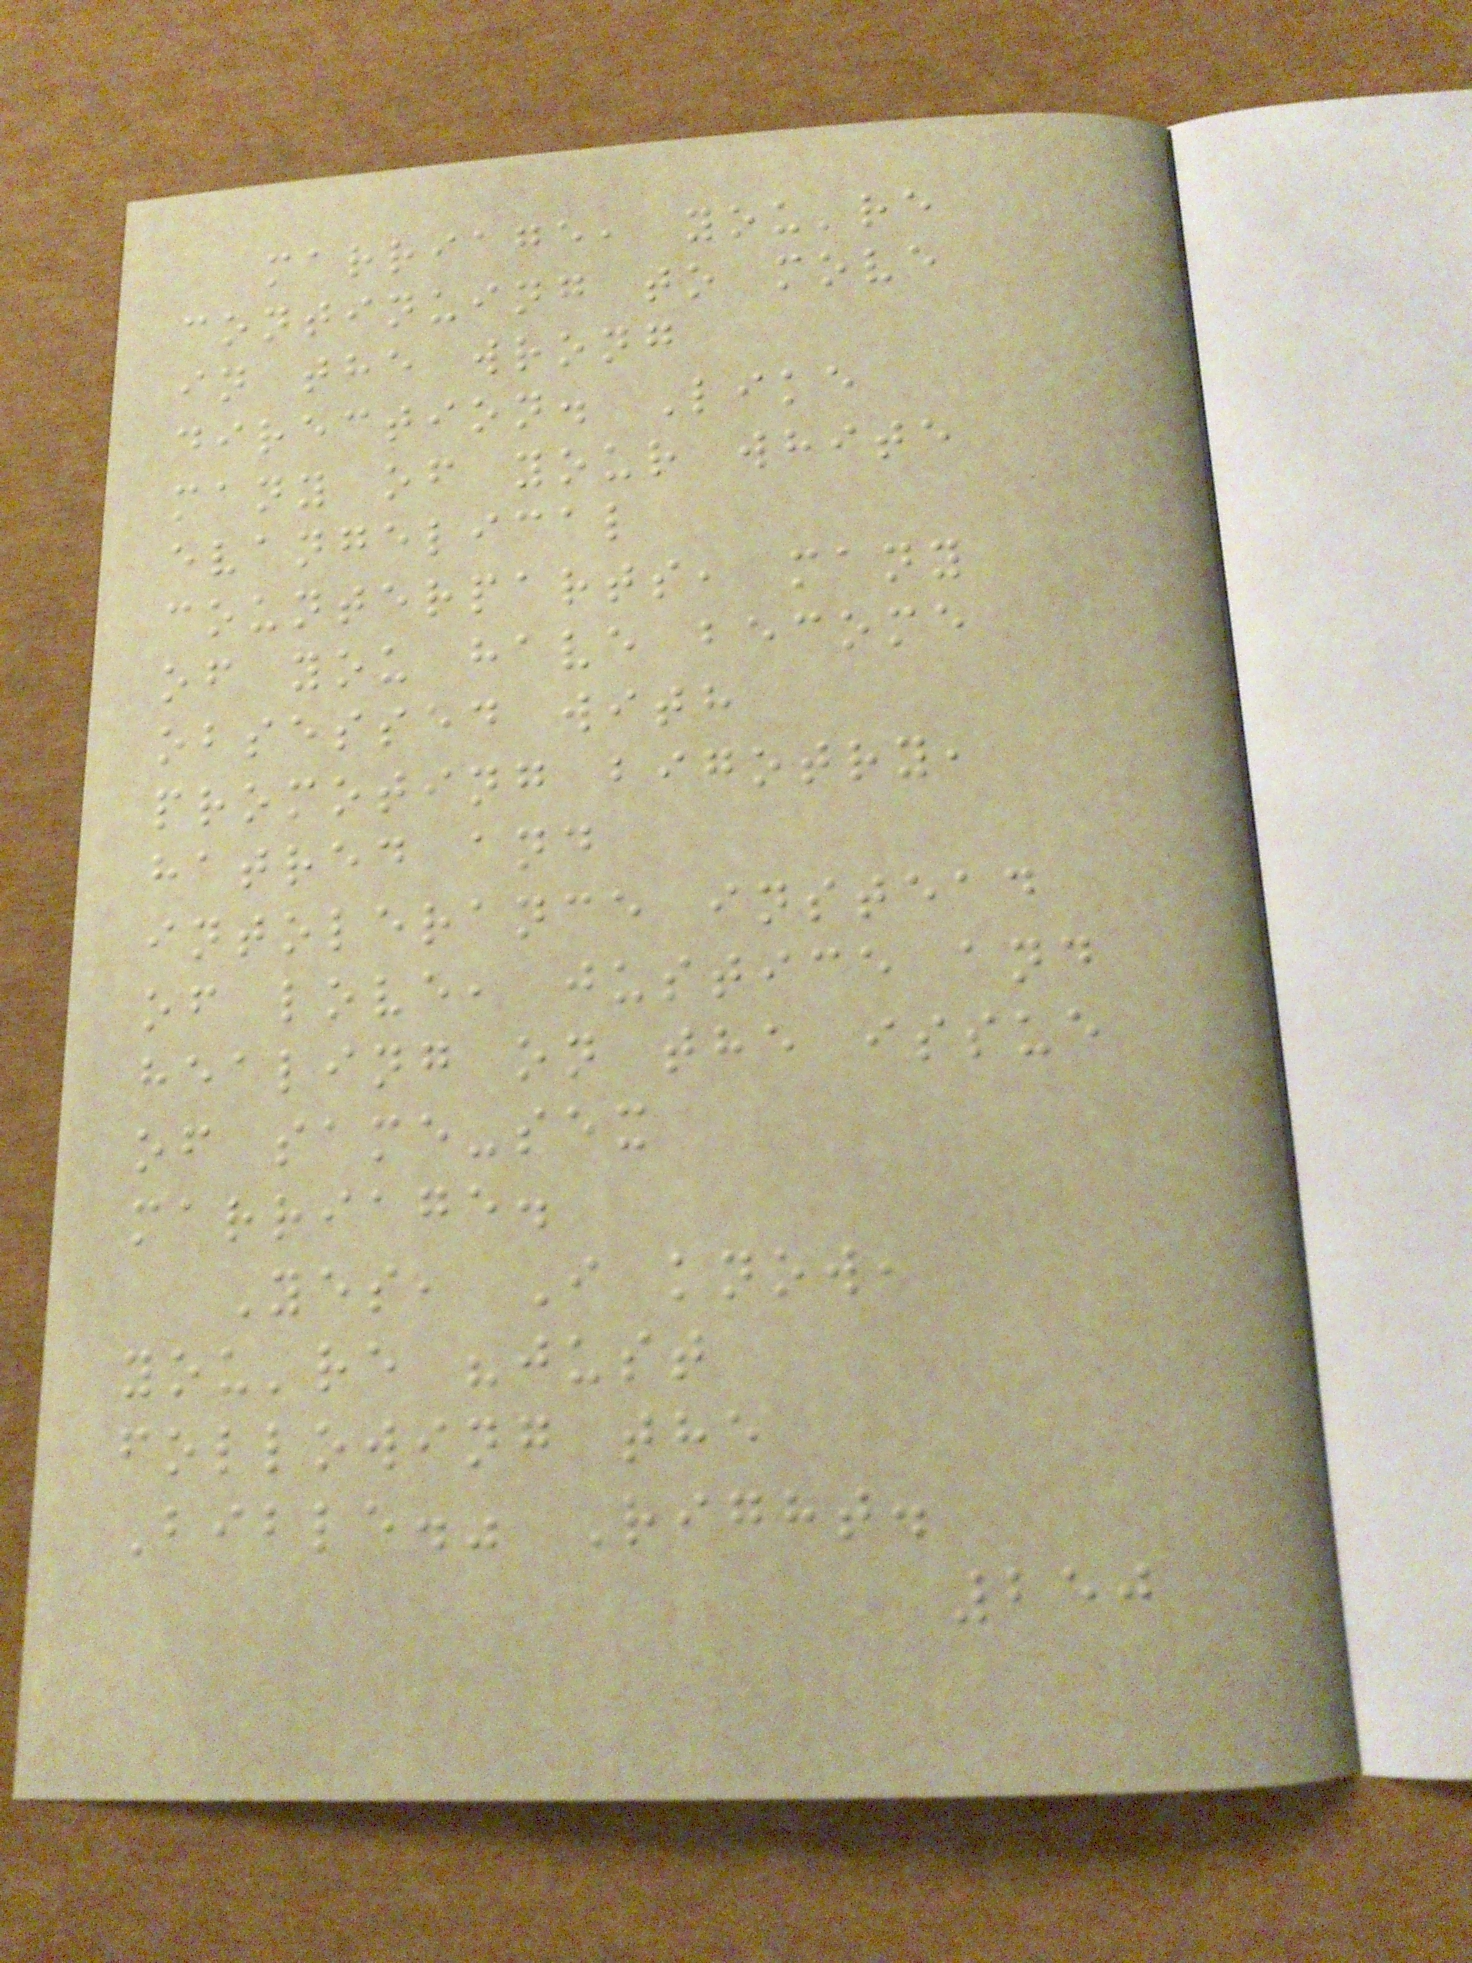marriage, you're
continuing to move
in the wrong
direction. Like
many of your white
evangelical
counterparts, many
of you have become
obsessed with
promoting bigotry,
hatred and
intolerance instead
of love, justice and
healing on the issue
of same-sex
marriage.
Yes, I know,
you're "just
following the
Bible." Right.
250
